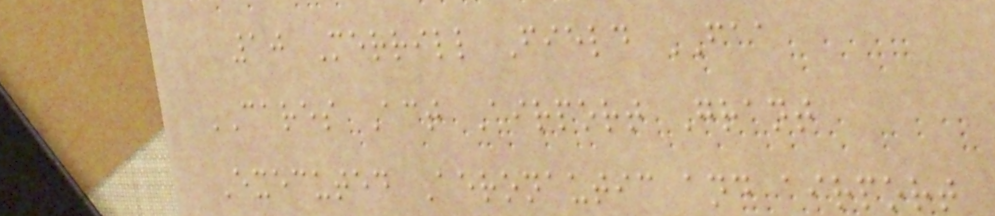10 Merrill Field FAA
CARES Act Airport Grant
Executed Aeronautic and airport
